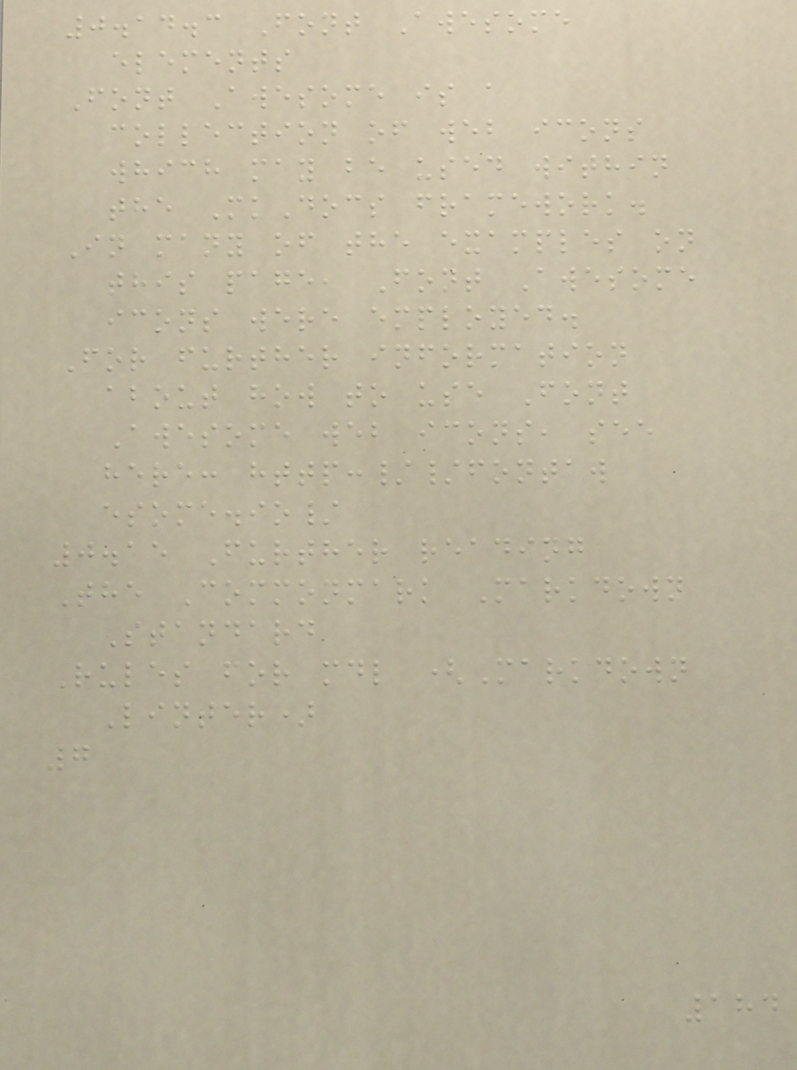0.14.3 Font Awesome
elements
Font Awesome is a
collection of web icons
which may be used within
the MkDocs framework.
In many of the examples on
this page, Font Awesome
icons were employed.
For further information
about how to use Font
Awesome web icons, see
here: http://fontaw
esome.io/
0.15 Further reading
The Commonmark Markdown
Standard
Rules for mdl (Markdown
Linter)
7
184
